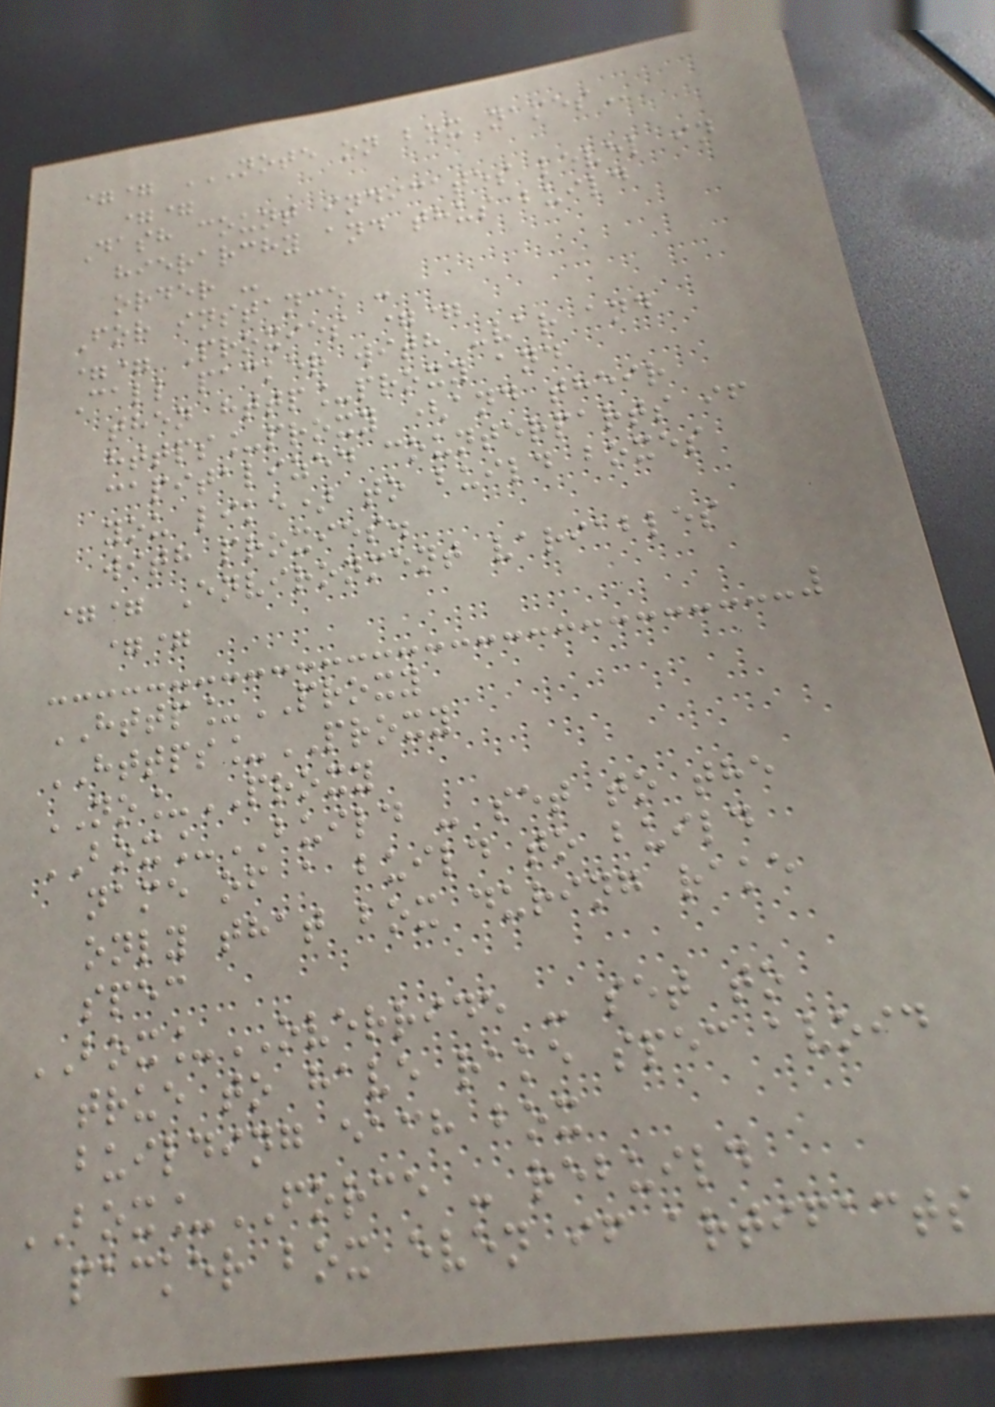== NOTE ON BOX NAMES
==
Dash count indicates level in
hierarchy and thus build
order -
For instance -
== Proxies ==
Call packer with -var and
then http_proxy and
https_proxy (and their
capitalized counterparts if
you like) to build boxes
with proxies.
== Environment variables
==
HTTP_PROXY
HTTPS_PROXY
NO_PROXY
BOX_BUILD - set to the
name of a build to build
only that box during rake
spec
BOX_OVERRIDE - set to
true to have rake spec avoid
building each box
BOX_FORCE - rebuild
packer box even if artifacts
